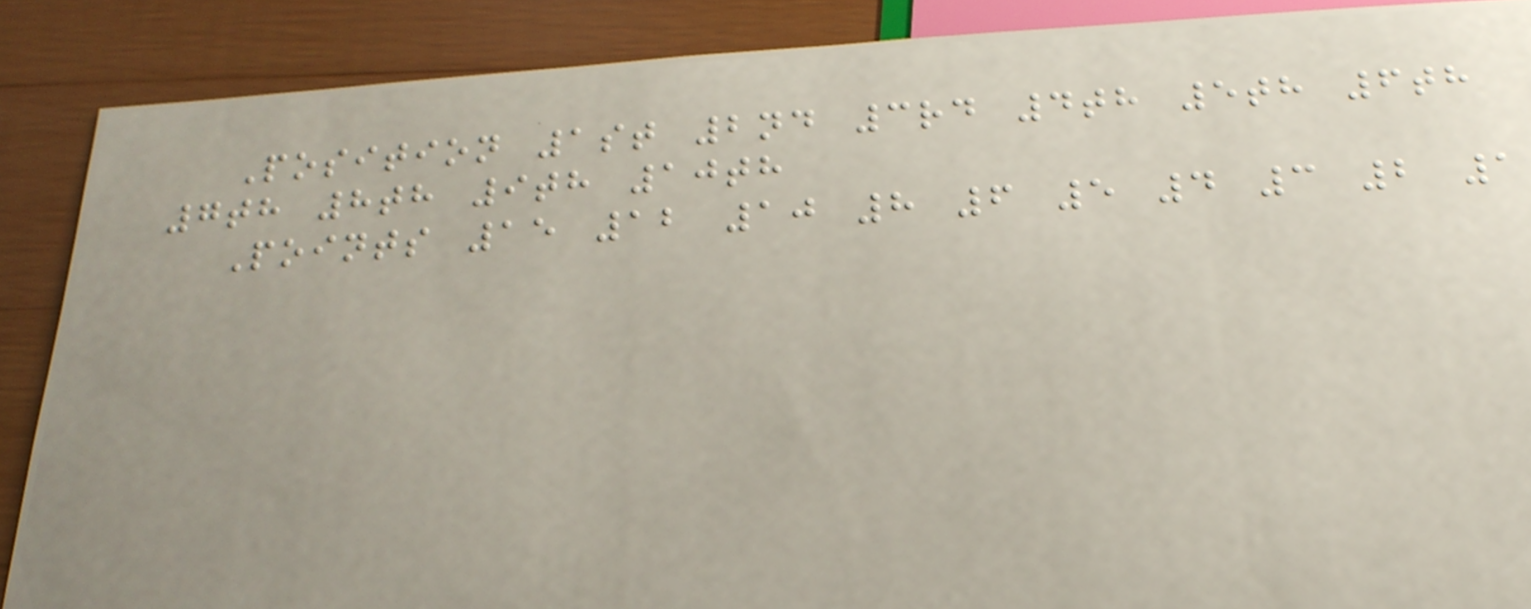Position 1st 2nd 3rd 4th 5th 6th
7th 8th 9th 10th
Points 15 12 10 8 6 5 4 3 2 1
